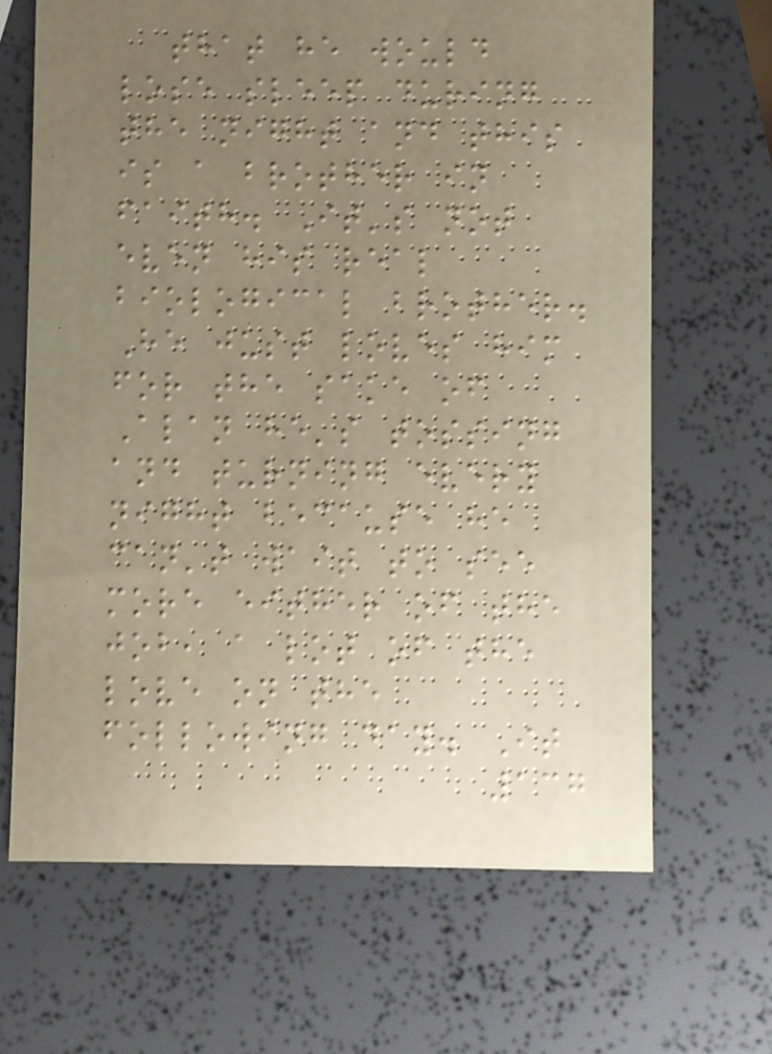that he would
lose sleep during
the night and this
is a brother in
faith. It's not
even his real
biological brother.
He just loves him
for the sake of
Alan he's tossing
and turning every
night because he
can't wait to see
more either of the
job, a lot of the
love on the
following day. It
137
